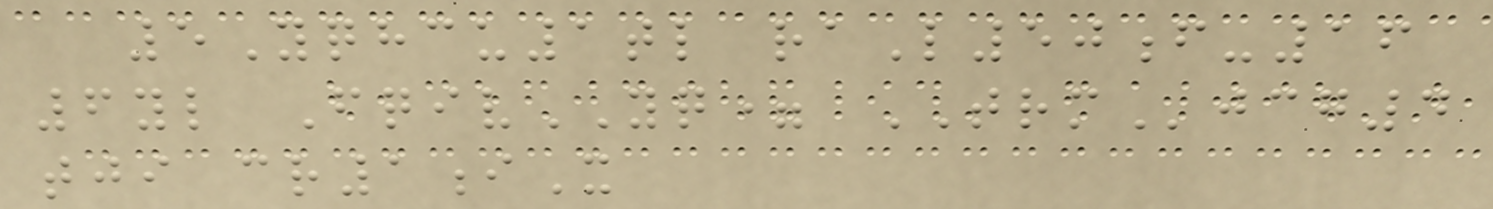5Yqhcu1tl raL50f-16
6yl FqivYQ= TRMjcg4
tji cr1iX
